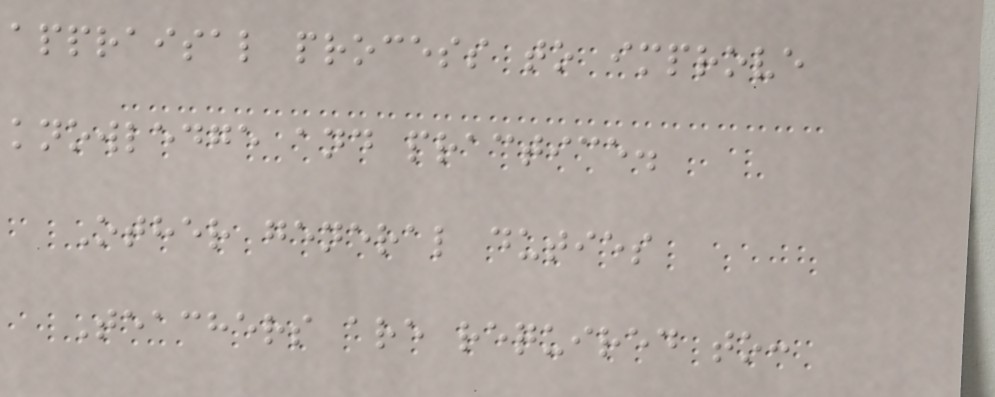appraisal process to improve
knowledge and practice.
Other general duties
Teachers are required to:
